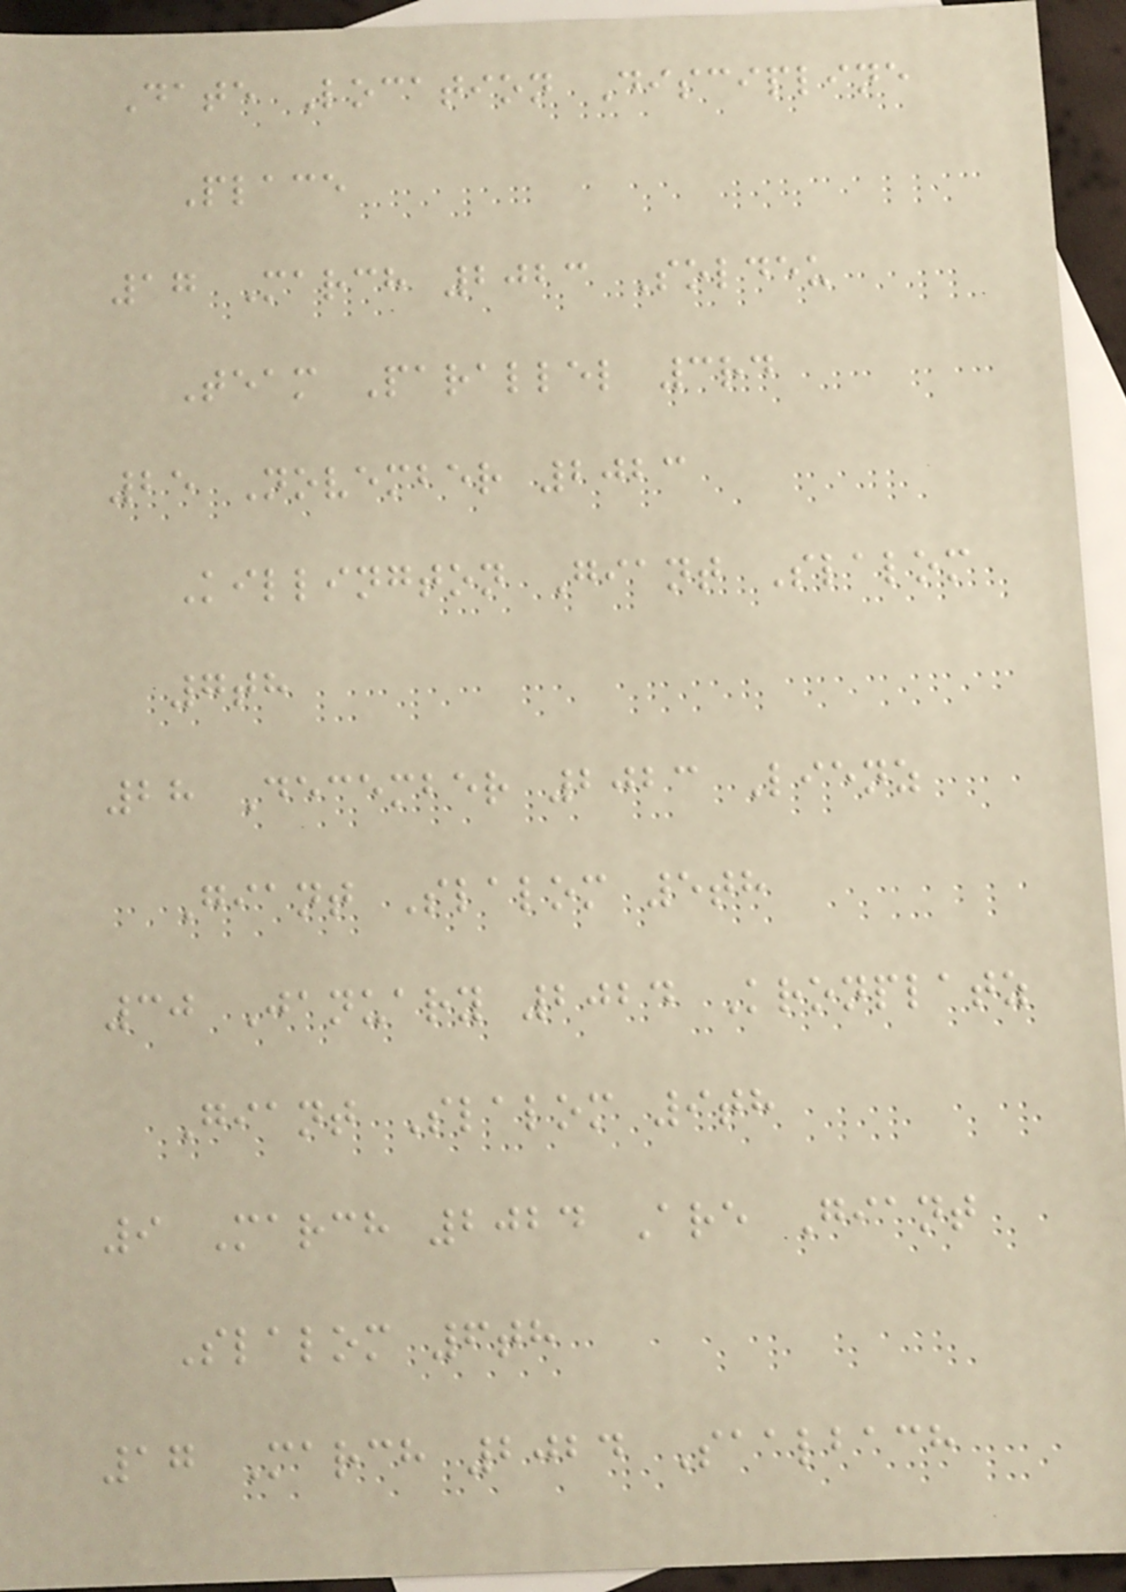Date Location Discipline
Place
17 March 2023 Soldeu
Team Parallel 3rd
25 November 2023
Killington Giant Slalom
7th
28 December 2023 Lienz
Giant Slalom 5th
30 January 2024 Kronplatz
Giant Slalom 9th
9 March 2024 Are Giant
Slalom 6th
17 March 2024 Saalbach
